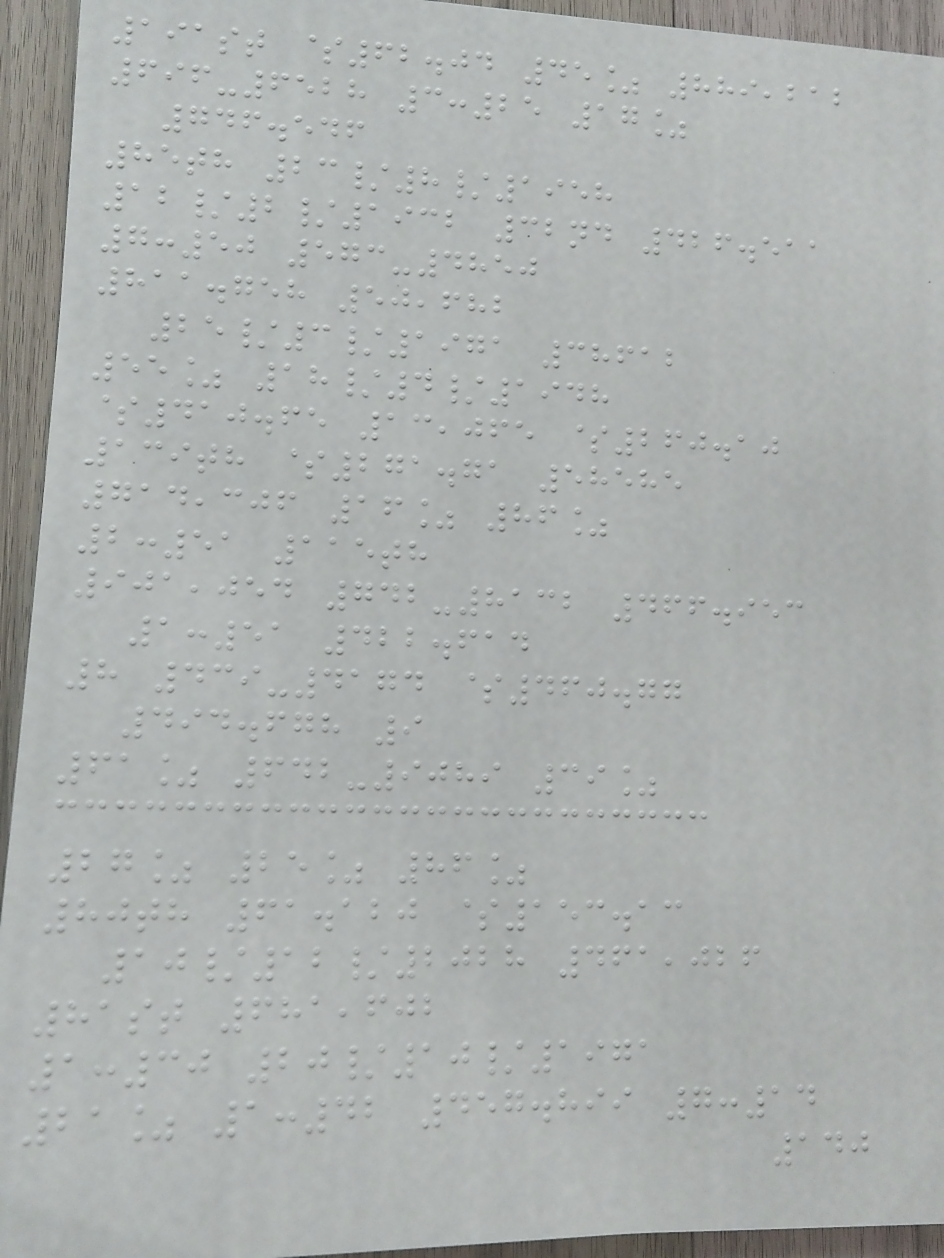191st $62.04 45% 889,212
696-6528 3:25 17%
746.546
85th 23/8/1958
12/2/1932 32nd 426.511
7:50 573-4850
811.758 50,682
25/3/1971 38612
55% 18/4/1948
$410.65 13,065 $260.10
139th $271.71 58585
714,306 16% 86%
2:51 115th
901,054 742-8132 466.953
1:51 422.614
8 439-4174 $460.77
494.678 9
61% 642-9089 39%
27% 25% 86%
80th 61.120 $153.13
10/12/2028 461,026
81st 681,602
1:30 20/10/1971
21% 1:42 457.899 7:14
140
